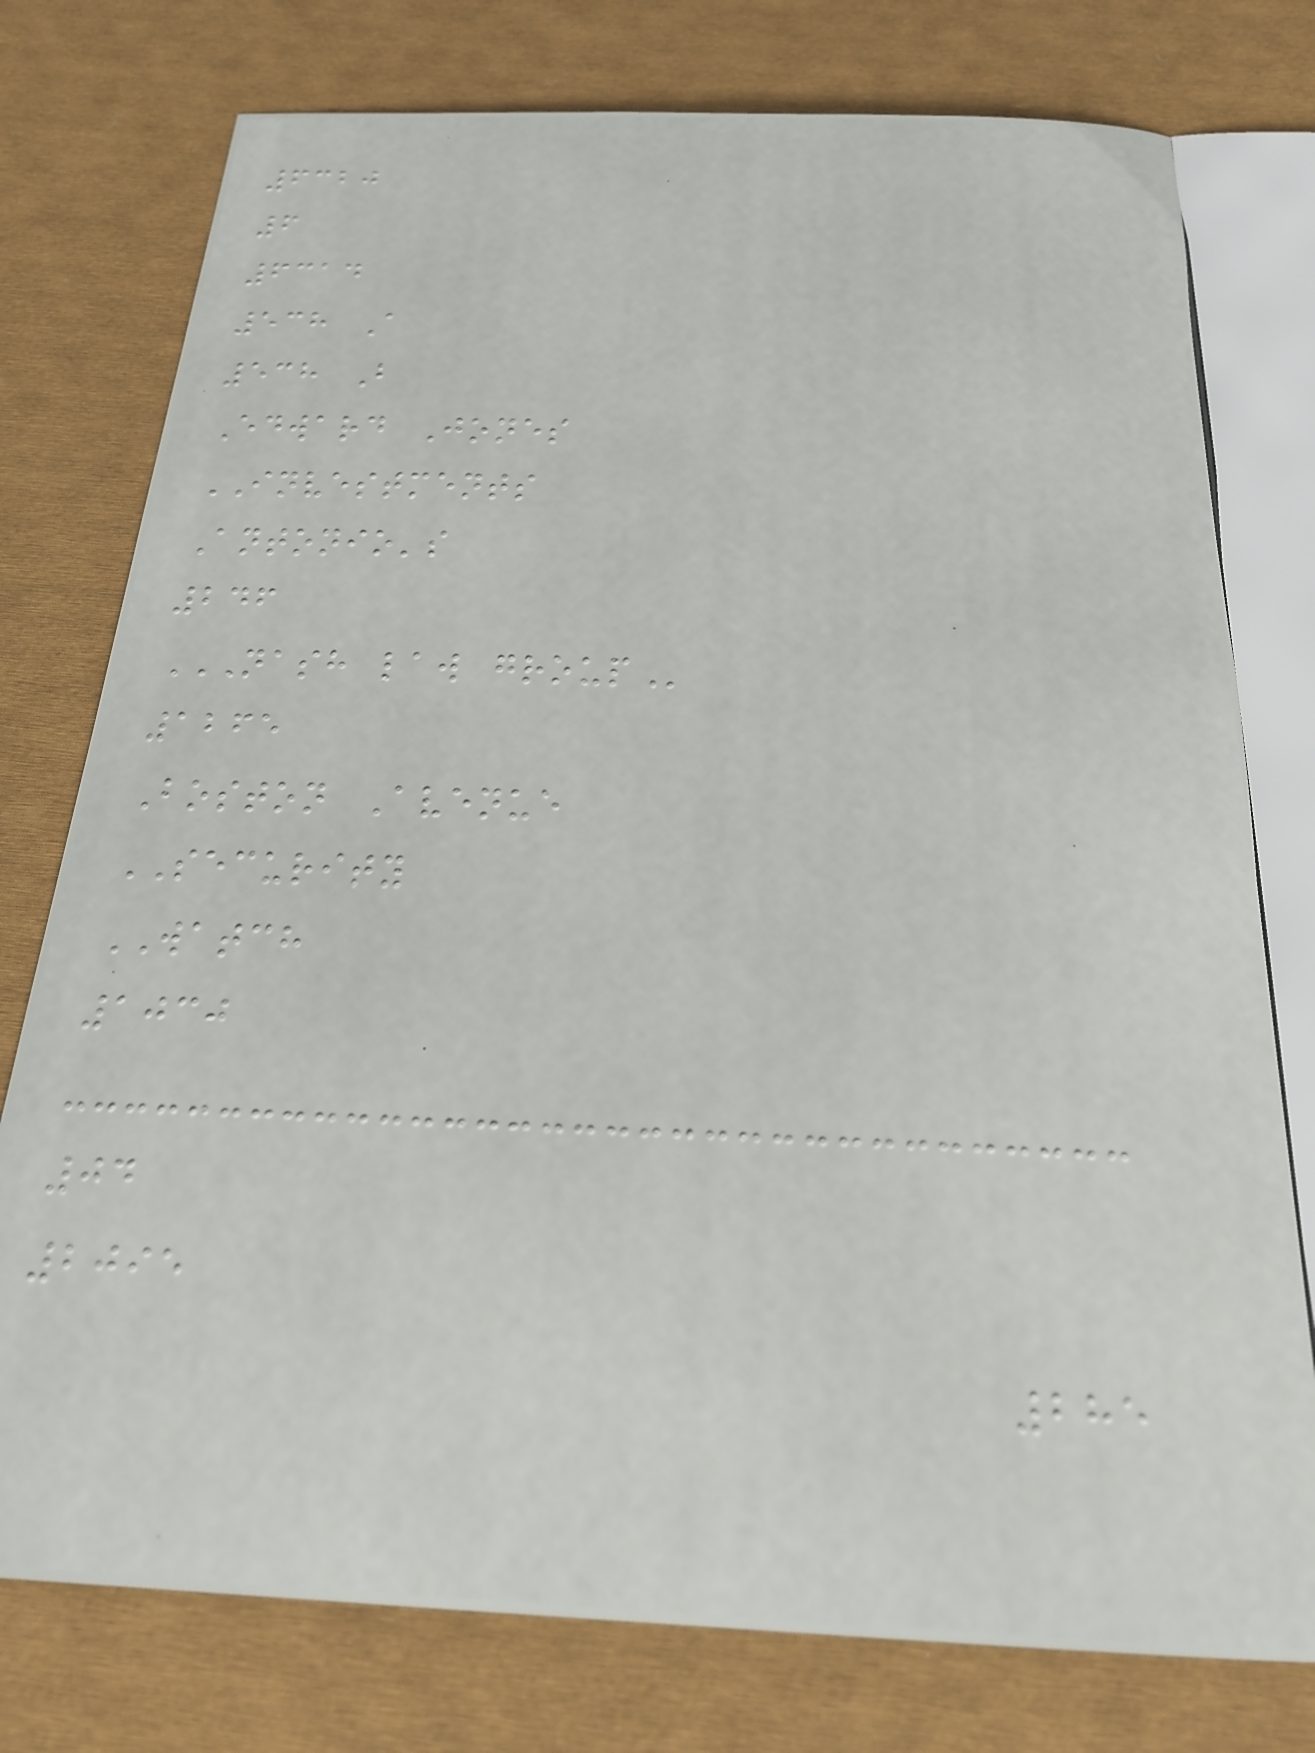6320
6
6314
538 A
538 B
Edward Jones
INVESTMENTS
Antonio's
246
NASH LAW GROUP
1265
Boston Avenue
SECURITY
WATCH
1030
04
2095
285
